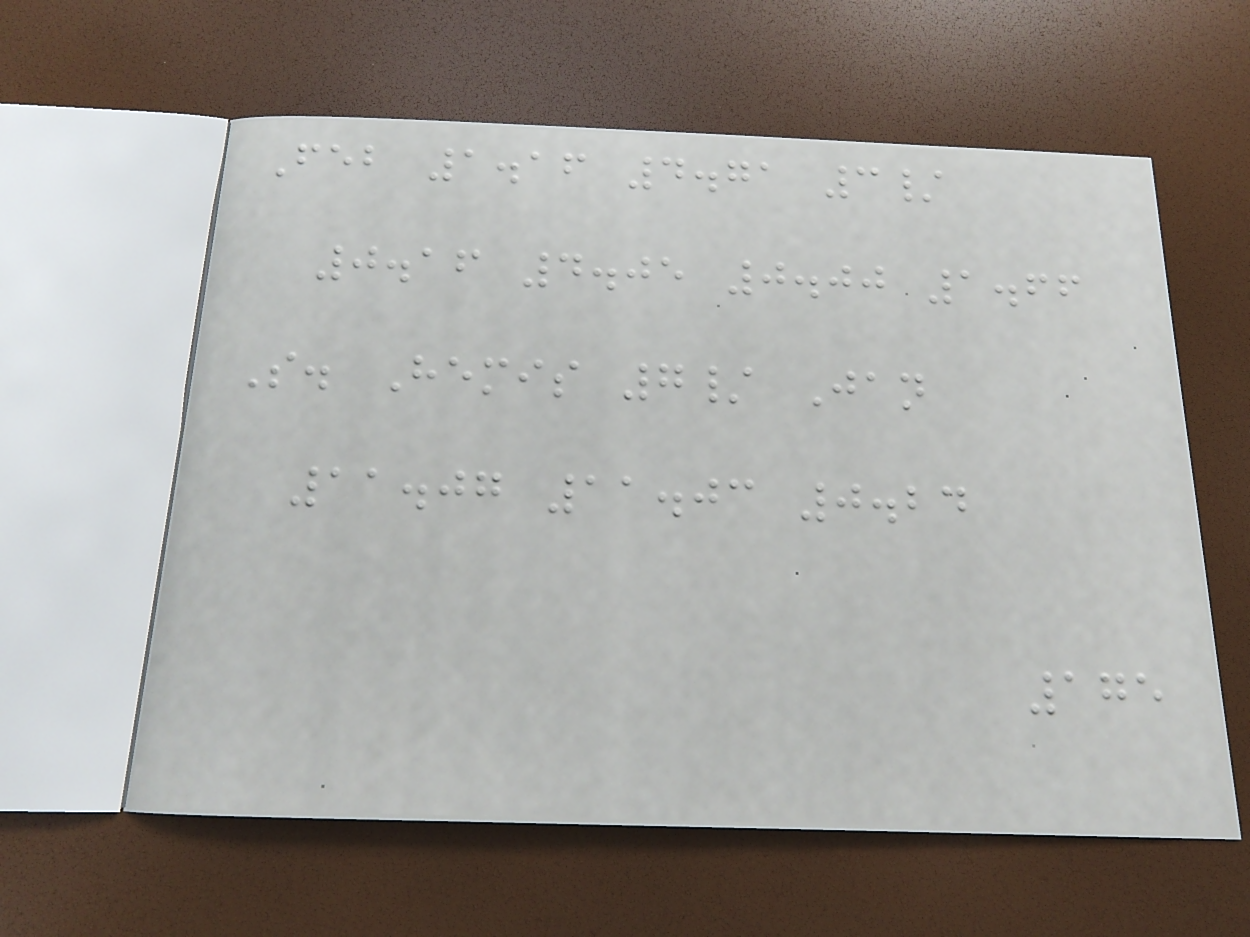Feb 1.16 4.71 3/
0.16 4.05 0.00 1.66
S. Hemis 7/ Jan
11.07 11.03 0.24
175
